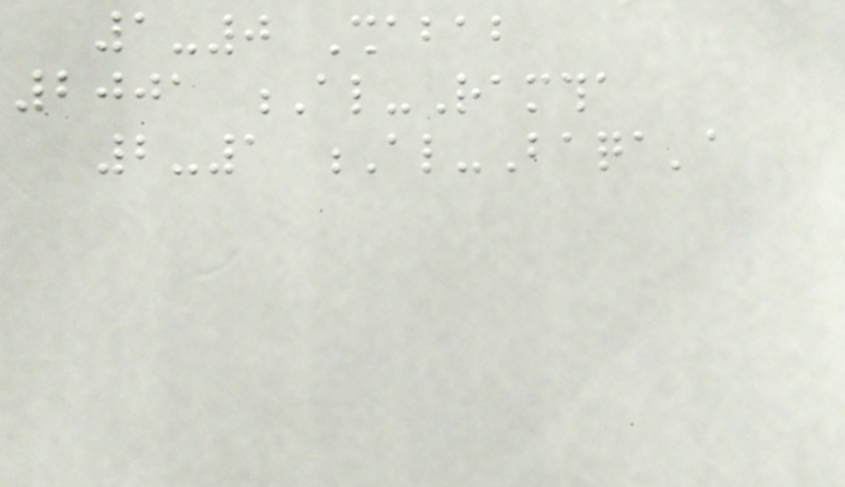1-0 Shabab
2001 Al-Ramtha
2-1 Al-Baqa'a
